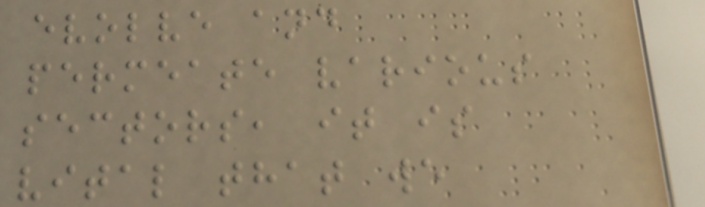evolve and
permeate various
sectors, it is
vital that we
